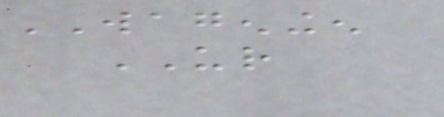WAGENINGEN
UR
